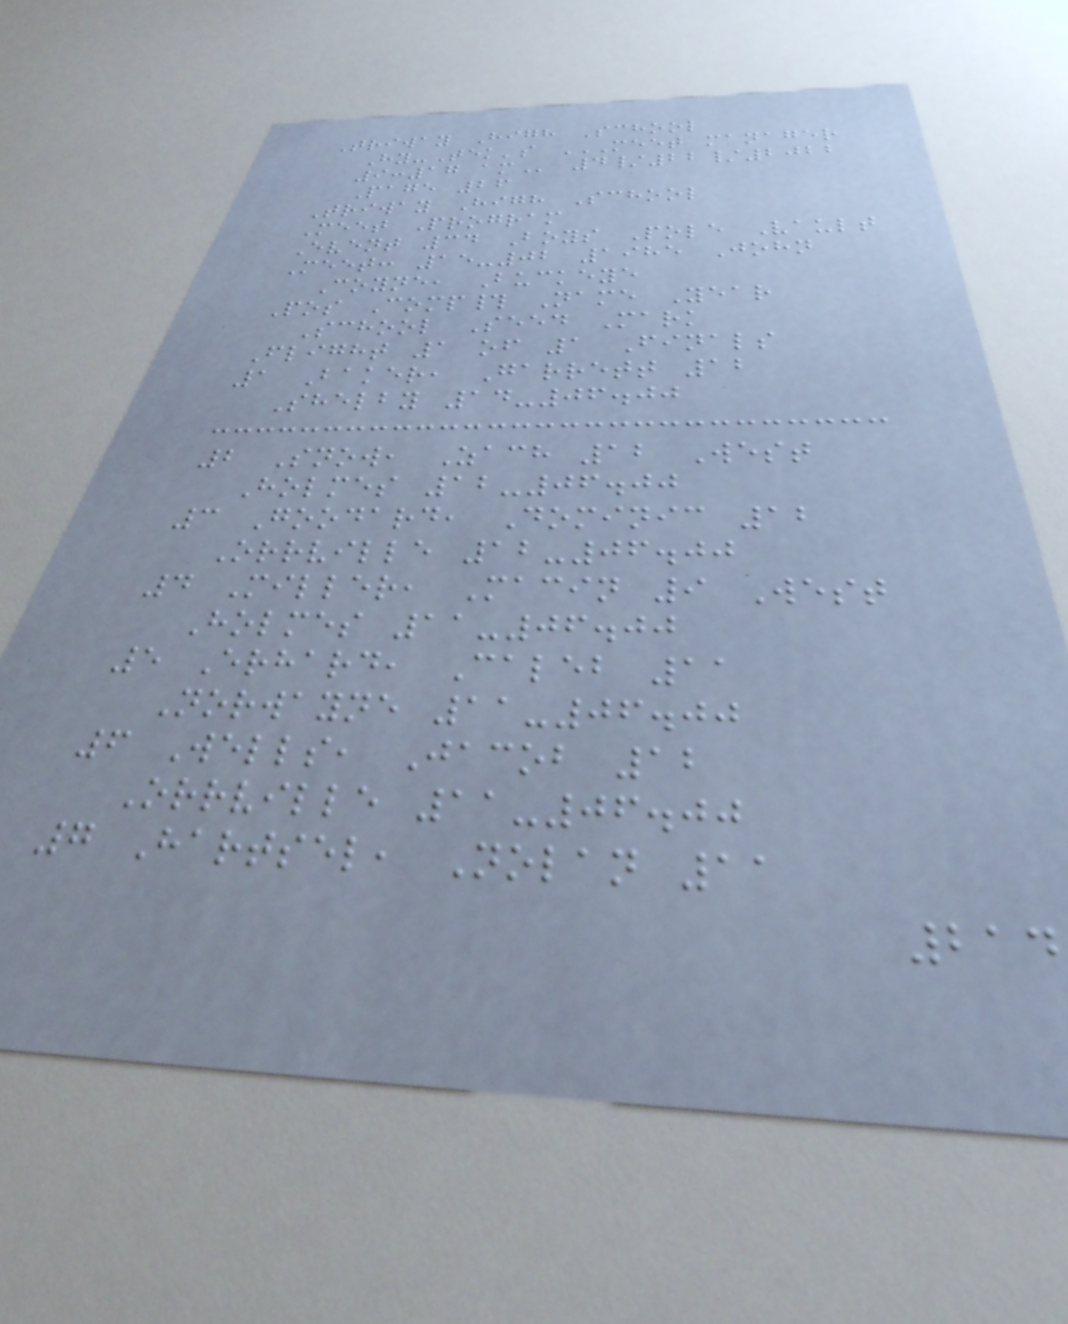Triway High School
Hy-Tek's MEET MANAGER
9:17 AM 4/22/2022
Page 26
Triway High School
Meet Program
Event 34 Boys Pole Vault
Meet: 15-02 1985 John
Coyne, Buckeye
Pos Comp# Name Year
School Seed Mark
Flight 1 of 1 Finals
1 Baker, Garrett 12
Shelby 14-06.00
2 Snow, Zach 12 West
Holmes 12-06.00
3 Goodard, Dominic 12
Orrville 12-06.00
4 Miller, Macin 9 West
Holmes 11-06.00
5 Erhard, Caleb 11
Norwayne 11-06.00
6 Wells, Jacob 12
Orrville 11-06.00
7 Hartsel, Nolan 11
214
